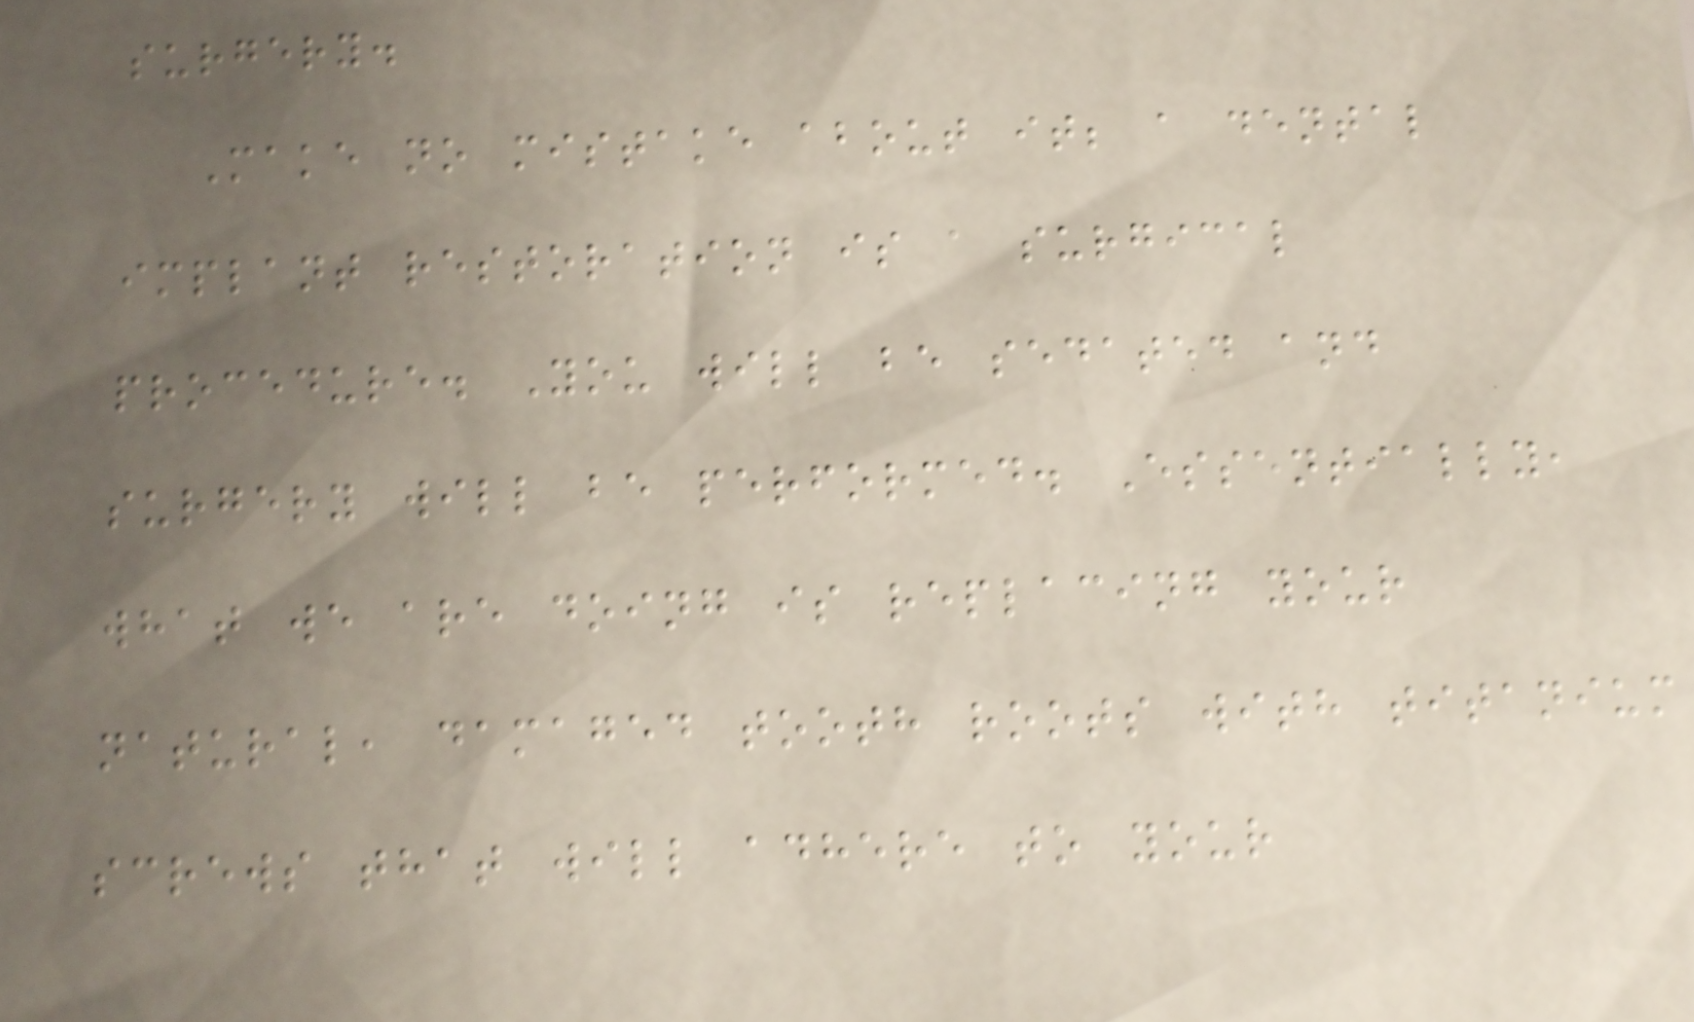surgery.
Make no mistake about it; a dental
implant restoration is a surgical
procedure. You will be sedated and
surgery will be performed. Essentially,
what we are doing is replacing your
natural, damaged tooth roots with titanium
screws that will adhere to your
